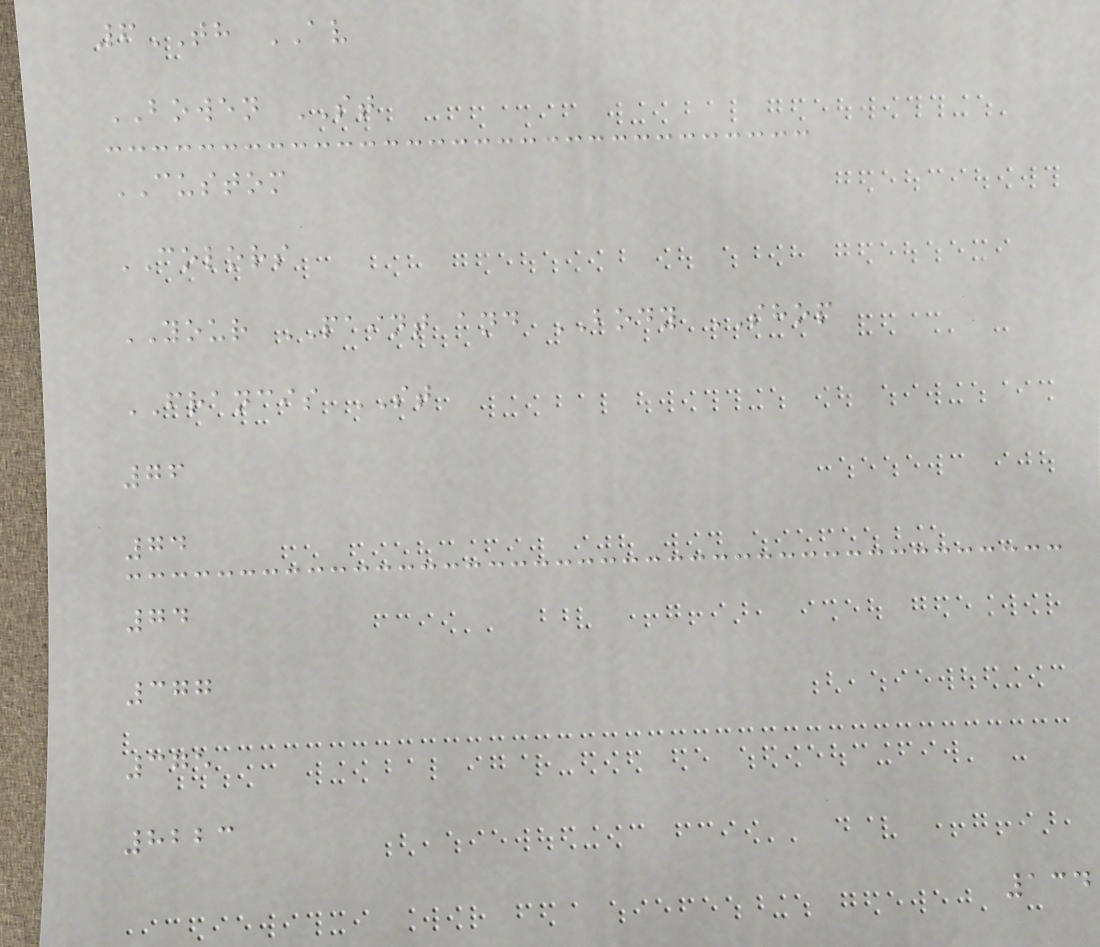6TH AV
BOWEN ST
CUSTOM
COLORS
YOUR PAINT and BODY SHOP
FRANCIS ST
76
74
74
377
375
8223
134
